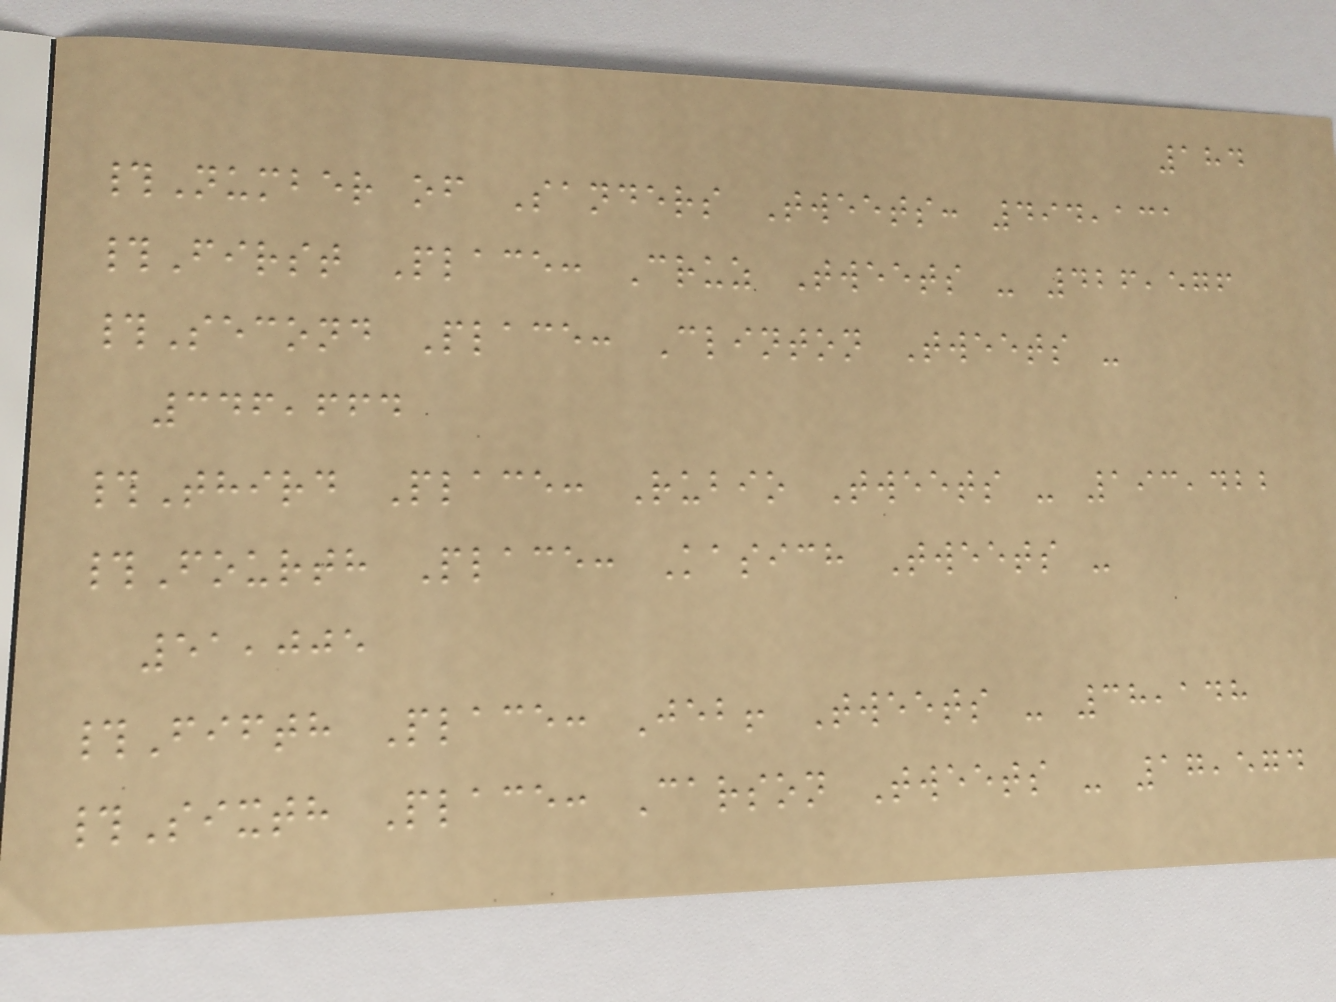184
#Number of Sanders Tweets: 494,131
#First Place: Cruz Tweets - 426,576
#Second Place: Clinton Tweets -
346,664
#Third Place: Rubio Tweets - 193,422
#Fourth Place: Kasich Tweets -
51,005
#Fifth Place: Jeb! Tweets - 38,148
#Sixth Place: Carson Tweets - 17,574
